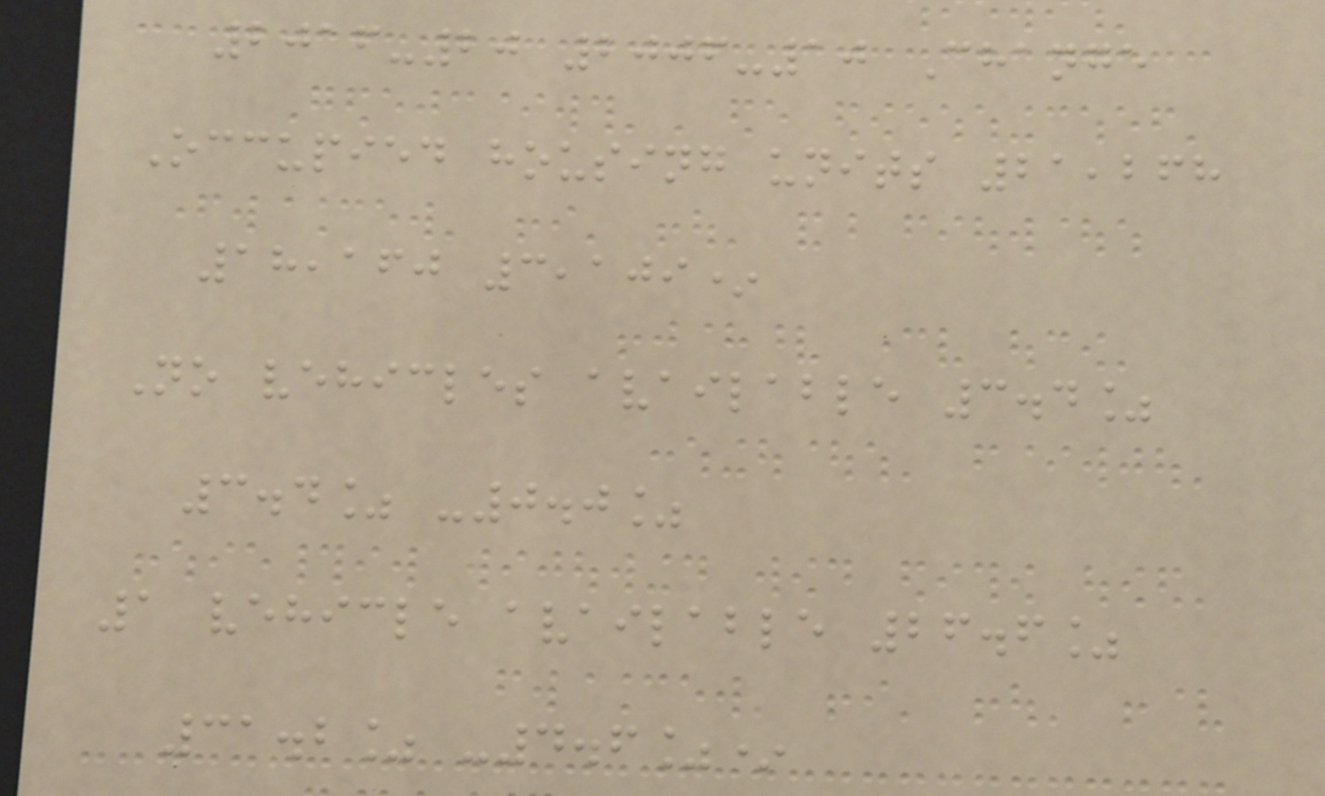2016-20 2006-10 Change
Occupied housing units 21,268
18,160 3,109*
No vehicles available 3.4%
3.4% -0.0%
1 vehicle available 26.6%
31.2% -4.6%*
